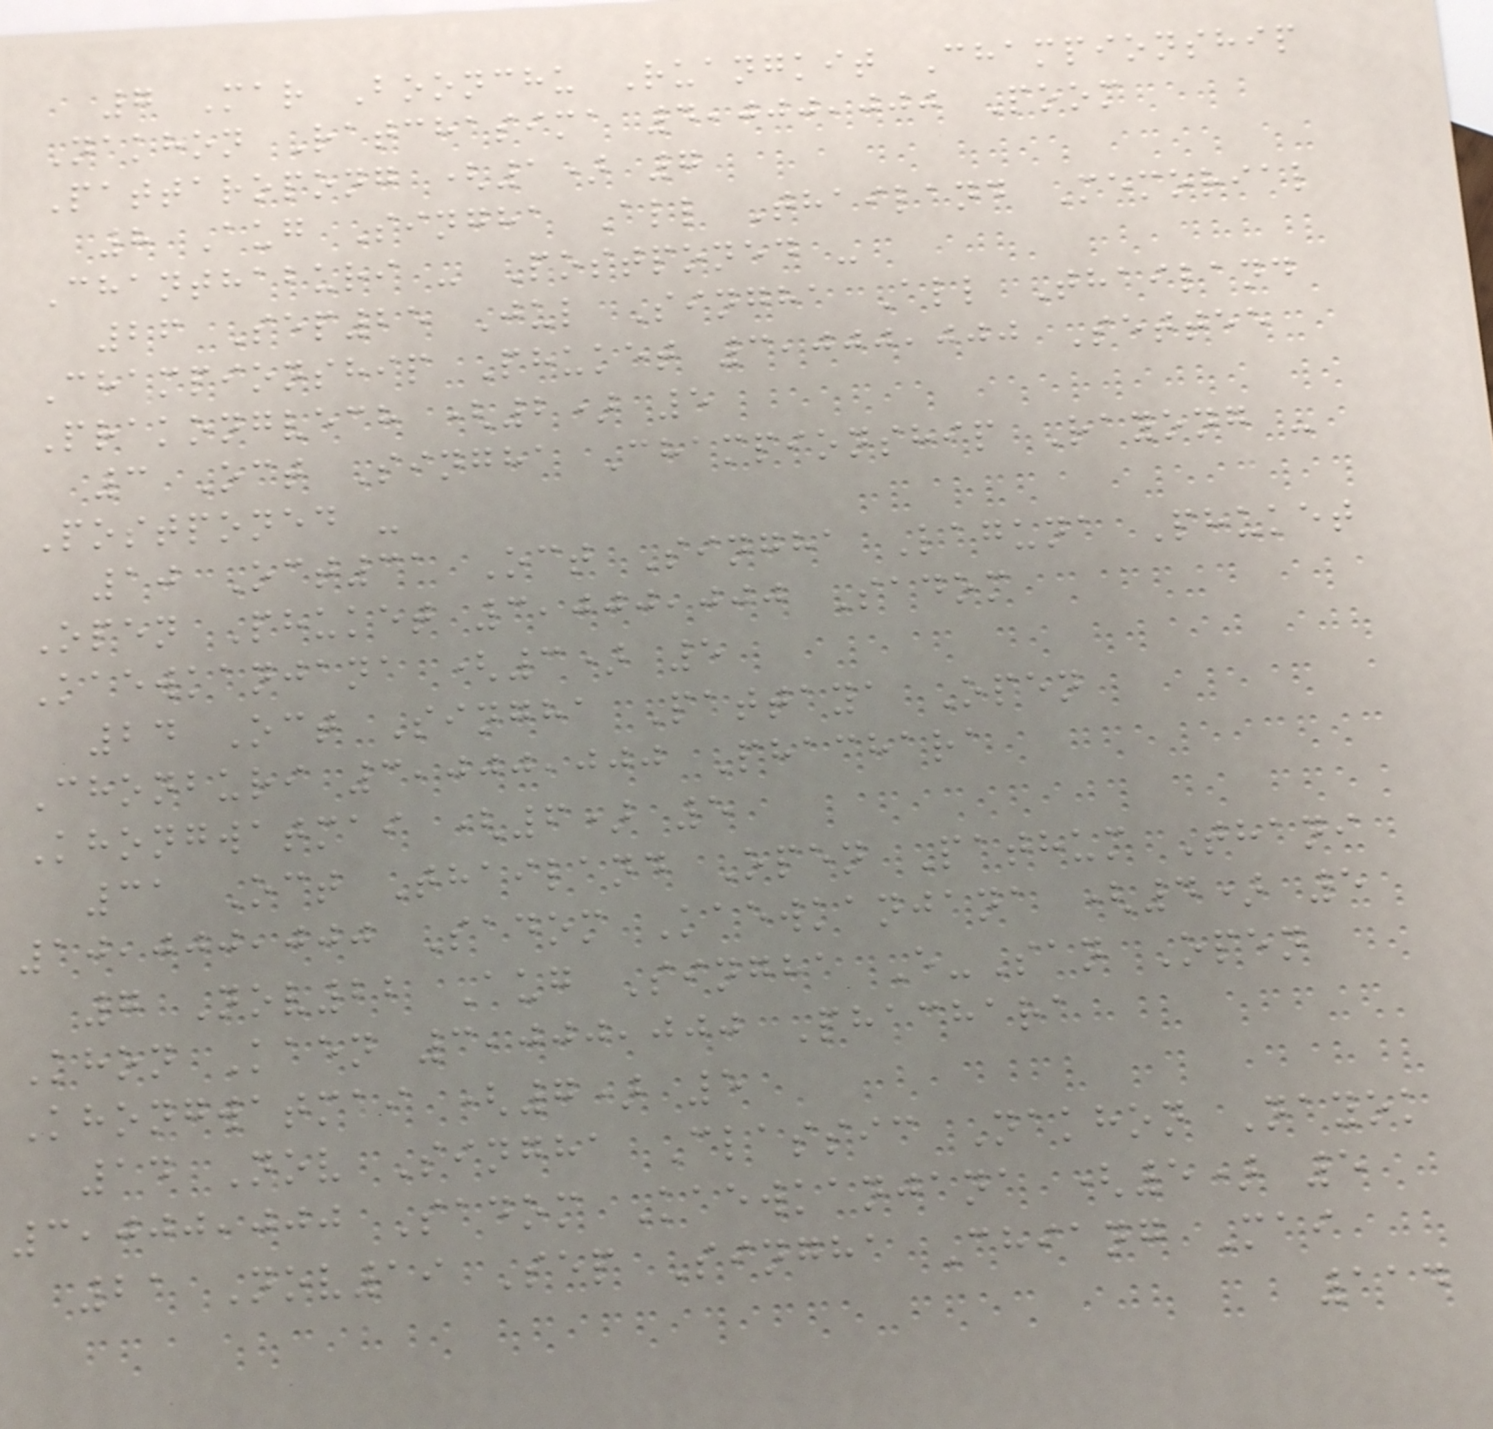7 Mar Boonchu Ruangkit Championship
Nakhon Ratchasima 4,000,000 Poom
Pattaropong (1) 7
8 Aug Singha All Thailand Memorial
Chanthaburi - Postponed -
26 Sep25 Jul Singha All Thailand
Championship Phuket 3,000,000 Settee
Prakongvech (2) 5
3 Oct Singha Championship Rayong -
Postponed -
10 Oct31 Oct Singha Laguna Phuket
Open Phuket 3,000,000 Sadom
Kaewkanjana (3) 5
24 Oct Singha Pattaya Open
Chonburi 3,000,000 Phachara
Khongwatmai (6) 5
31 Oct Thailand Open Pathum Thani
10,000,000 Sadom Kaewkanjana (4) 5
7 Nov22 Aug Singha E-San Open
Khon Kaen 3,000,000 Phachara
Khongwatmai (7) 5
14 Nov Singha Classic Nakhon Nayok
3,000,000 Sadom Kaewkanjana (5) 5
21 Nov19 Sep Singha Chiang Mai
114
